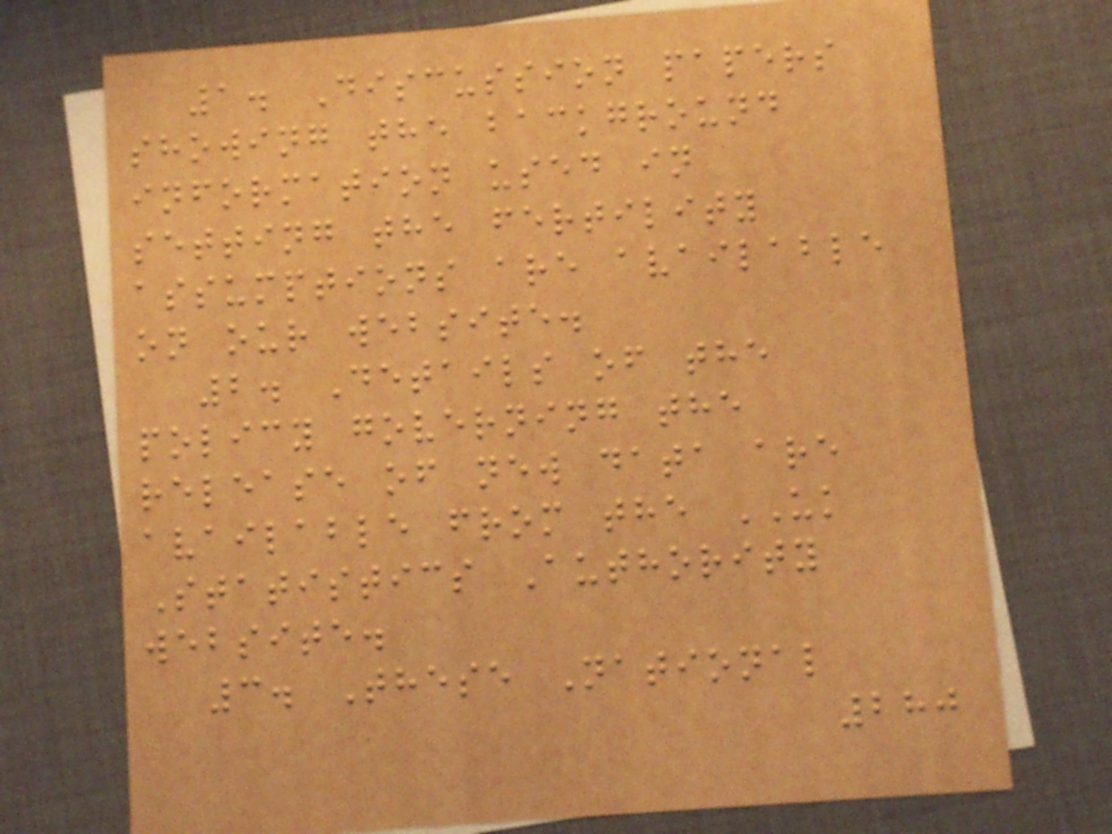1. Discussion papers
showing the background
information used in
setting the fertility
assumptions are available
on our website.
2. Details of the
policy governing the
release of new data are
available from the UK
Statistics Authority
website.
3. These National
280
